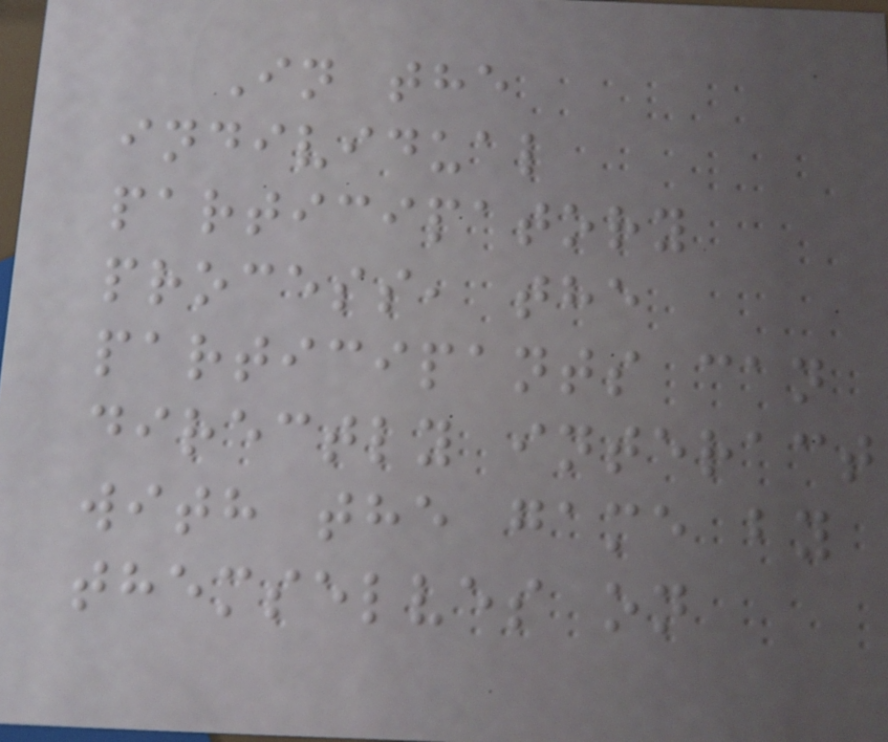In the
individual
participatory
process, the
participants can
directly interact
with the game by
themselves on
